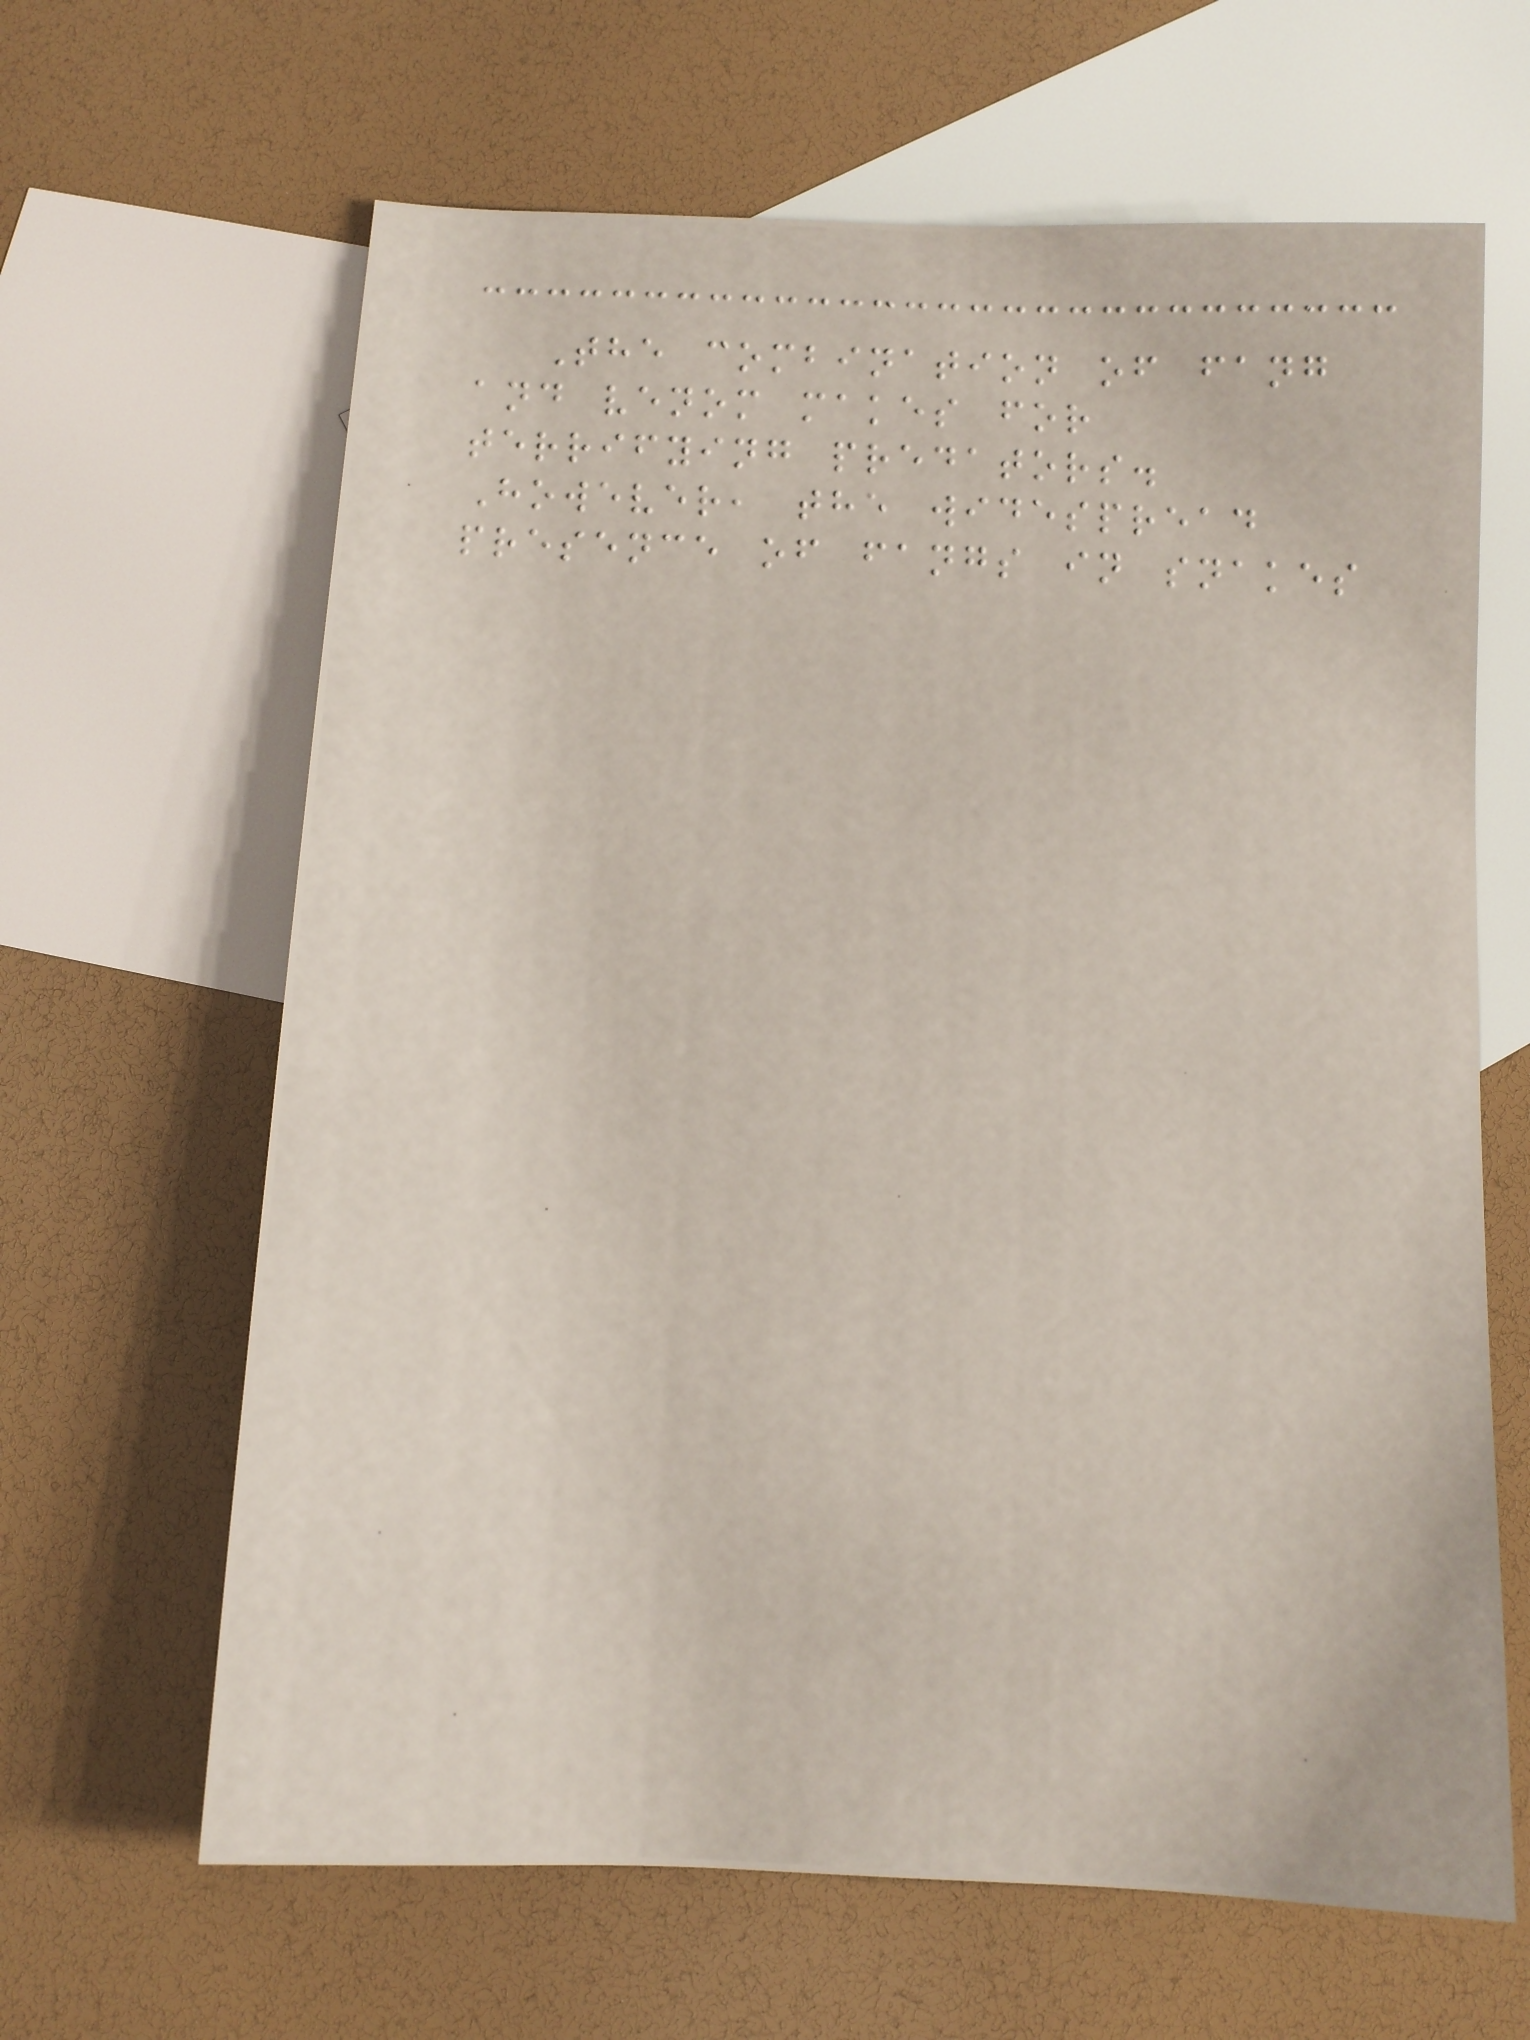The combination of fang
and venom makes for
terrifying predators.
However, the widespread
presence of fangs in snakes
